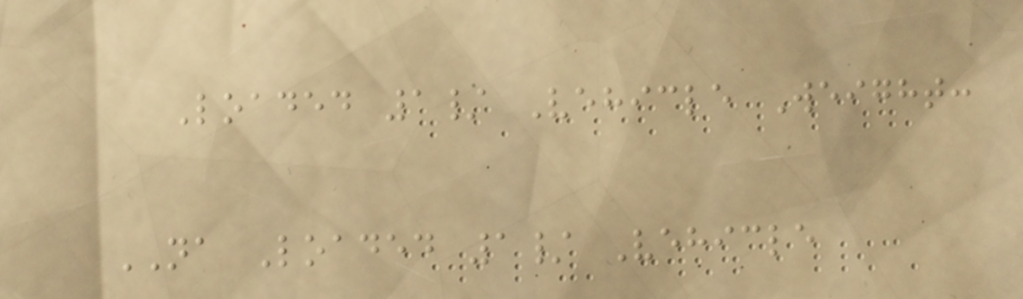Loaded 1/ Vehicle Weight:
NA Loaded 1/ Vehicle
